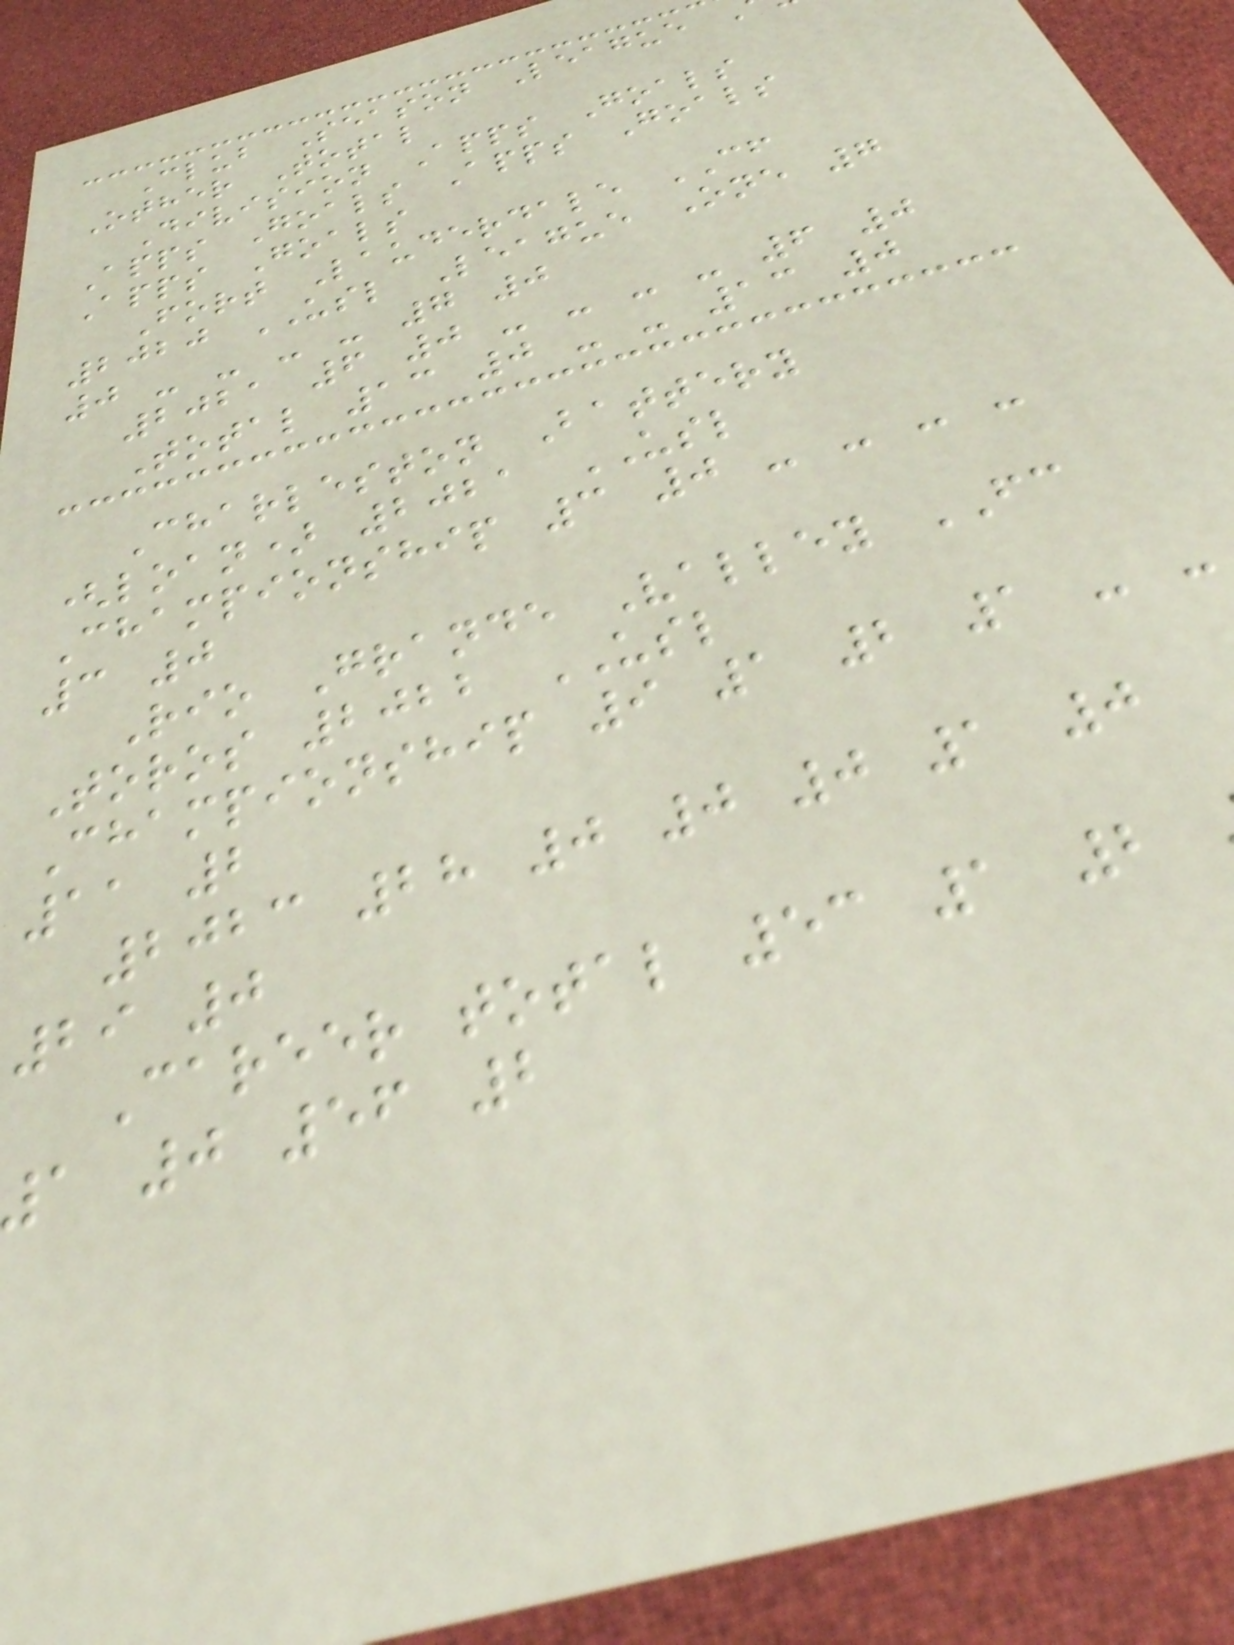Club Season League
Other Total
Division Apps Goals
Apps Goals Apps Goals
Apps Goals
Fort Lauderdale CF
2020 USL League One 7
0 - - - - 7 0
2021 6 0 - - - - 6 0
Total 13 0 - - 13 0
Charleston Battery
(loan) 2021 USL
Championship 3 0 - - - -
3 0
Rio Grande Valley FC
Toros 2022 USL
Championship 9 1 2 1 - -
11 2
2023 28 0 0 0 1 0
29 0
Career total 53 1 2
1 0 56 2
